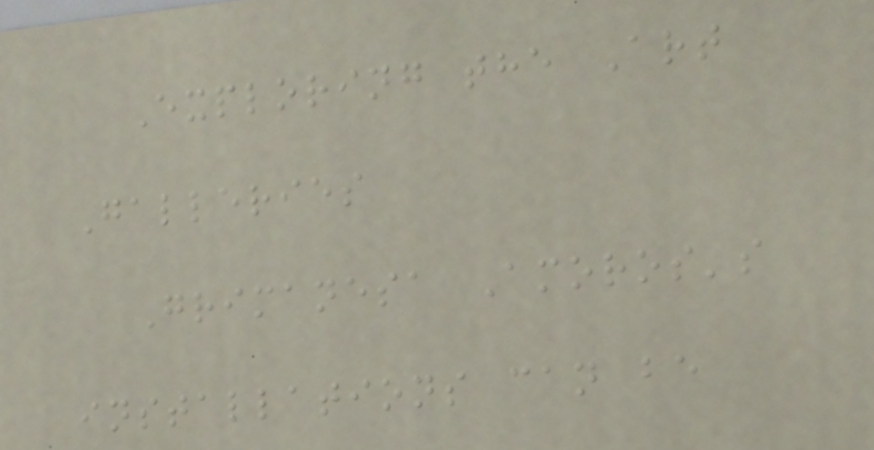Exploring the Art
Galleries
Grimanesa Amoros's
installations can be
